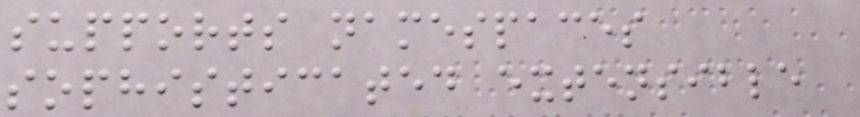supports namespaces
sophisticated extensible
